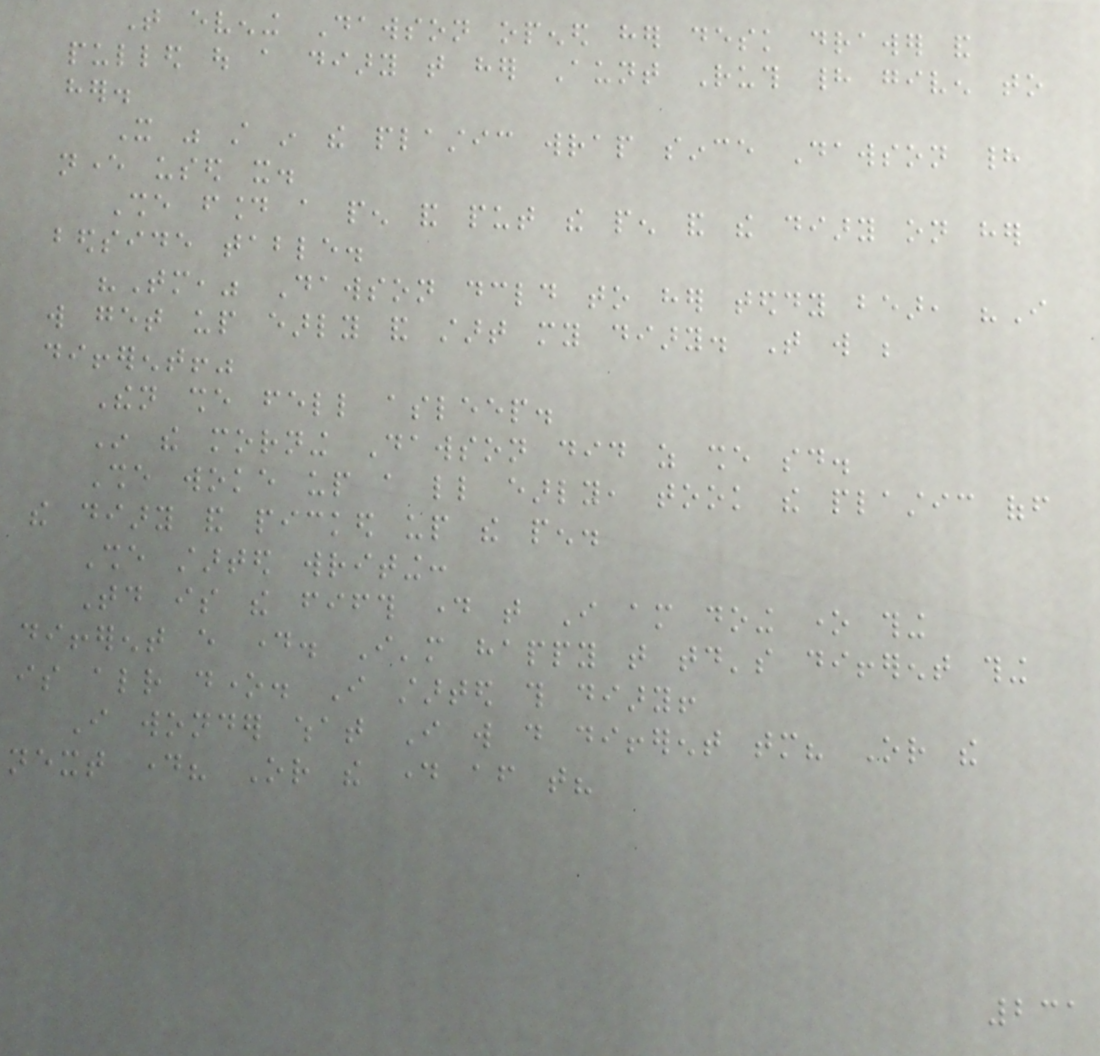That evening Dawson opened her desk drawer and
pulled out a diary that her Aunt Ruth had given to
her.
It was still in the plastic wrap since Dawson had
never used it.
She found a pen and put the pen and the diary on her
bedside table.
"Tomorrow," Dawson declared to her teddy bear, "I
will get up early and start my diary. That will be
different!"
Then she fell asleep.
In the morning Dawson did as she said.
She woke up a little early, took the plastic off
the diary and picked up the pen.
She started writing:
Today is the fifth day that I am doing one thing
different every day. I'm happy that today's different thing
is already done. I started this diary!
I wonder what I will do different tomorrow? Or the
next day? Or the day after that?
231
